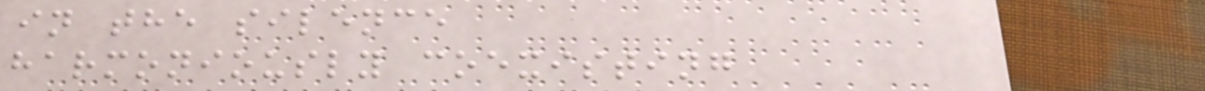in the silence
harmoniously coexisting
